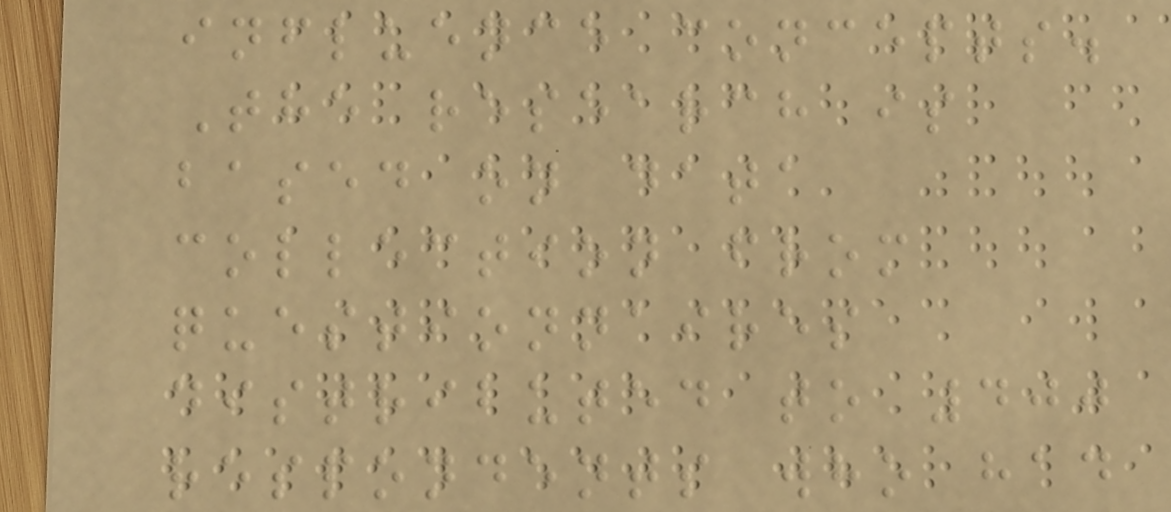influence concepts.
The research is
based on data
collection from
questionnaires
distributed to 400
respondents who had
